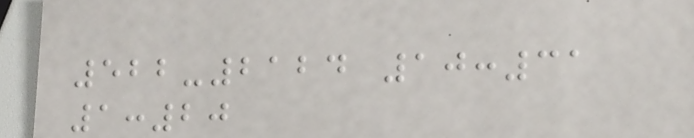522-2124 10:31
1:20
